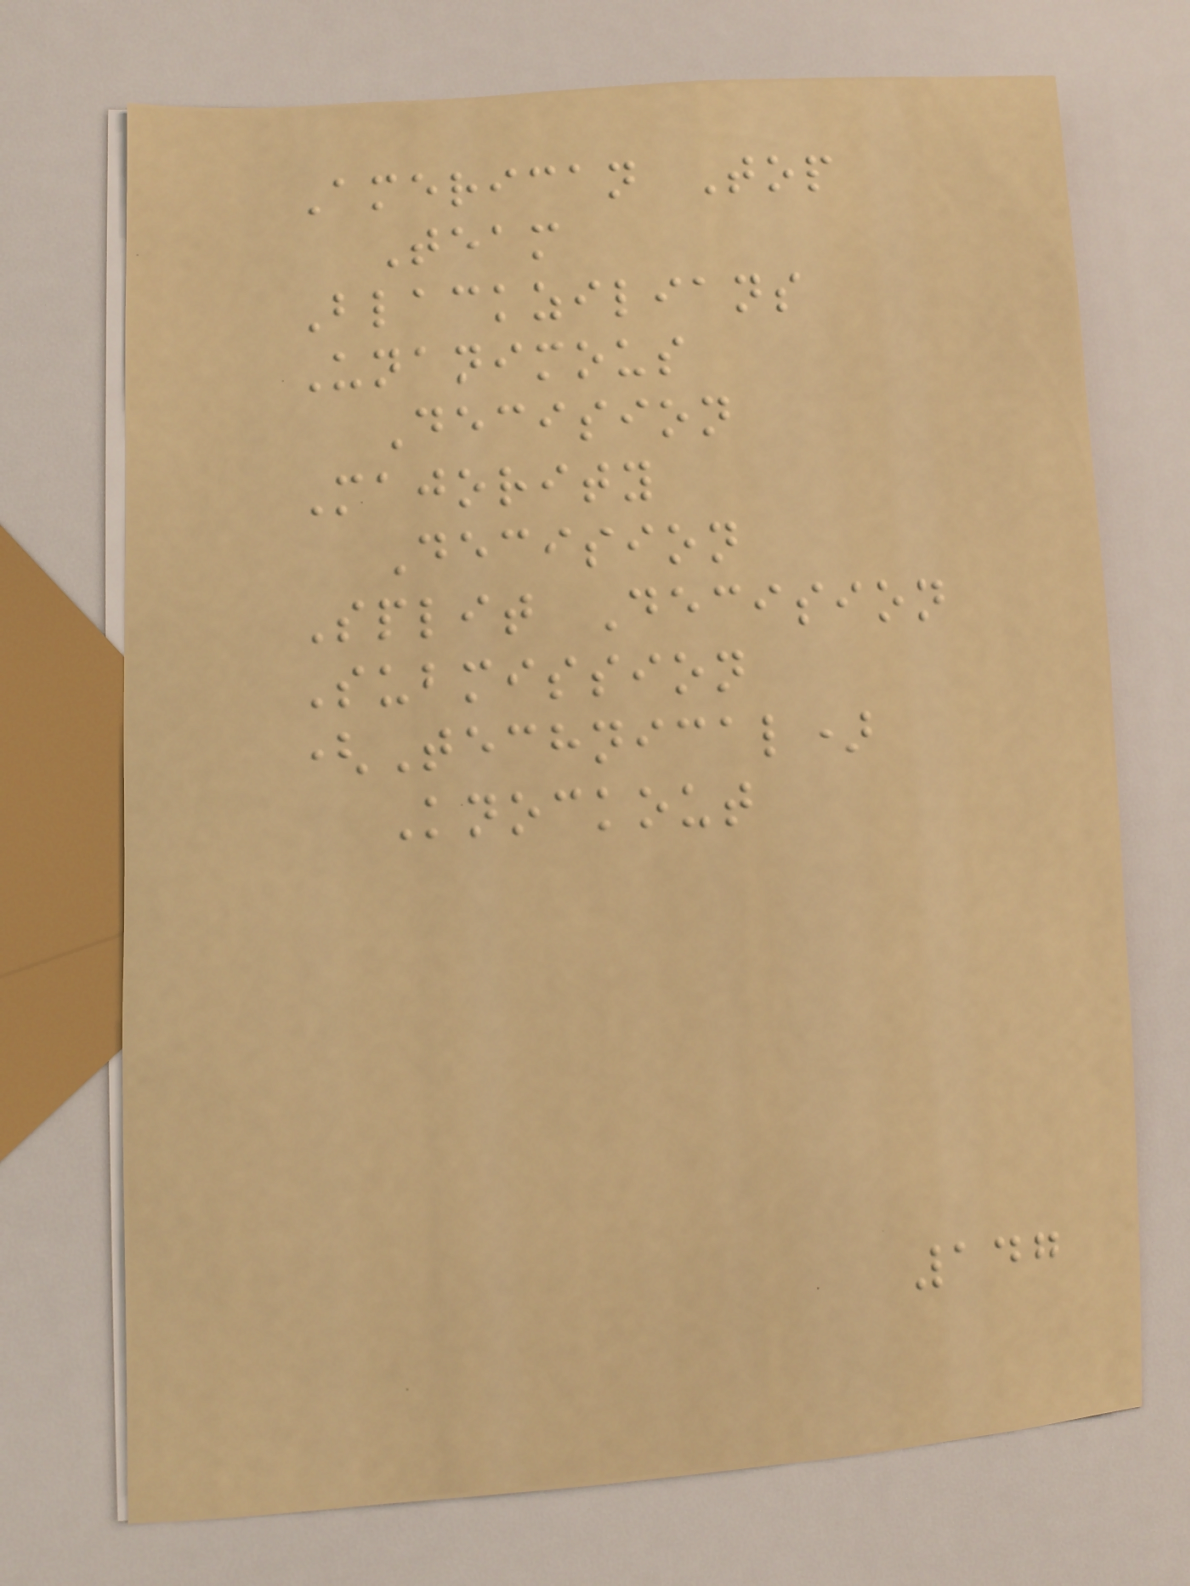American Top
Team
Blackzilians
Unanimous
Decision
Majority
Decision
Split Decision
Submission
(Technical)
Knockout
147
